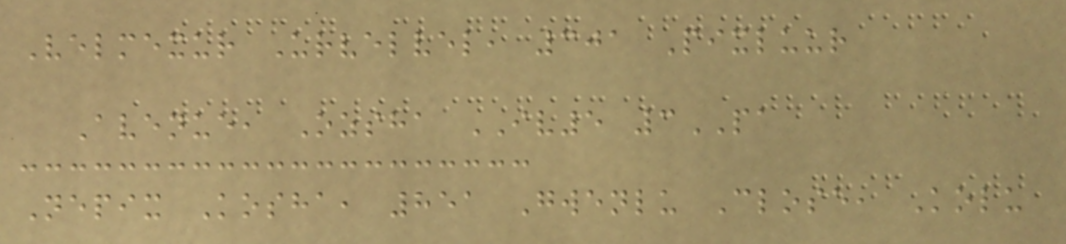Velmexur Urvelvel, 301 Pixluur
Avenue, Ozsha IV5 3PA
Nepix Kosha, 851 Gwenlu Close, Kolu
